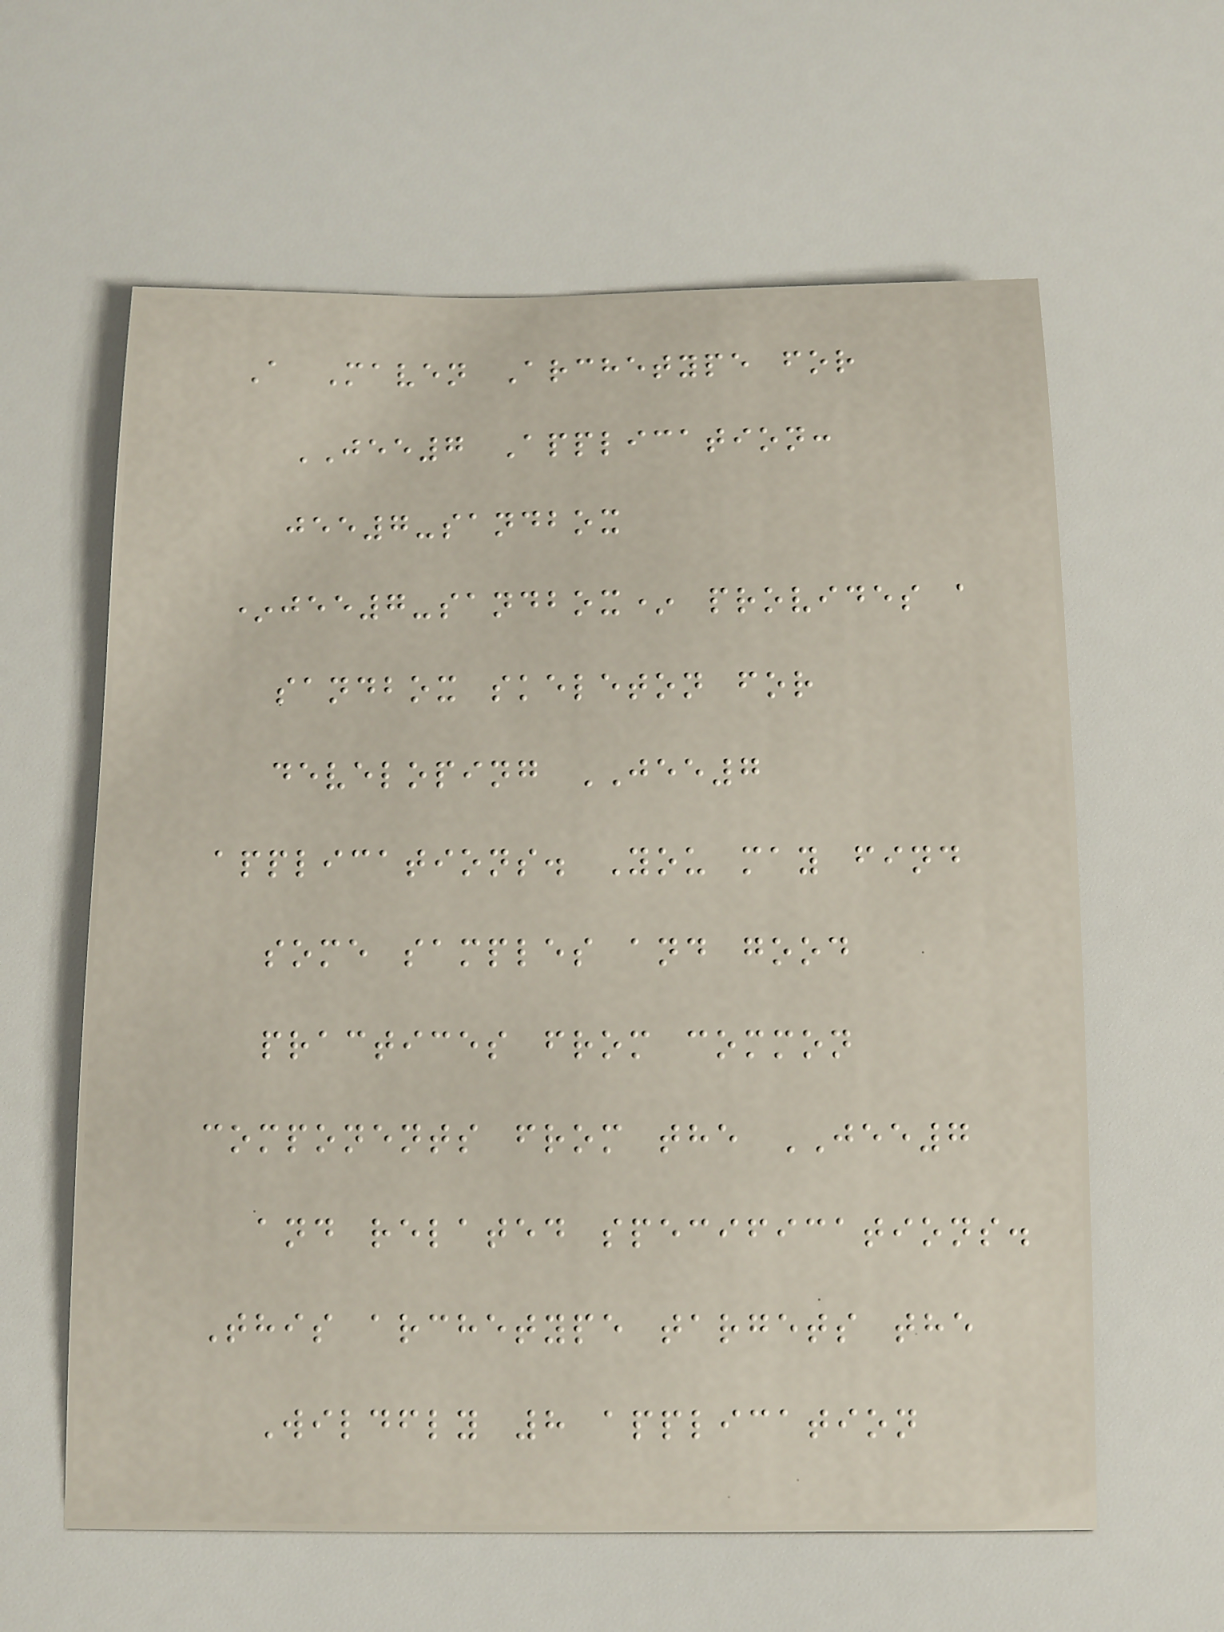A Maven Archetype for
JEE7 Application:
jee7-sandbox
*jee7-sandbox* provides a
sandbox skeleton for
developing JEE7
applications. You may find
some samples and good
practices from common
components from the JEE7
and related specifications.
This archetype targets the
Wildfly 8 application
